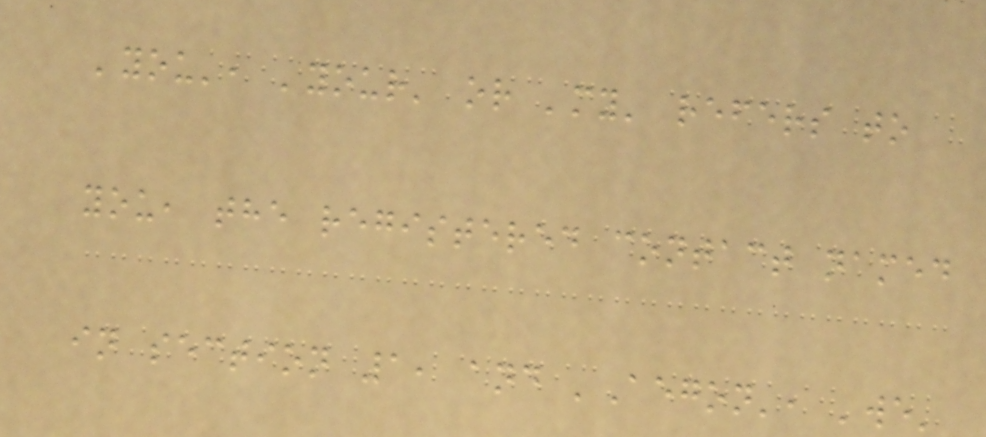'you', 'your' or 'my' refers to
you, the registered contact named
in section 1, and 'Aegon', 'we'
